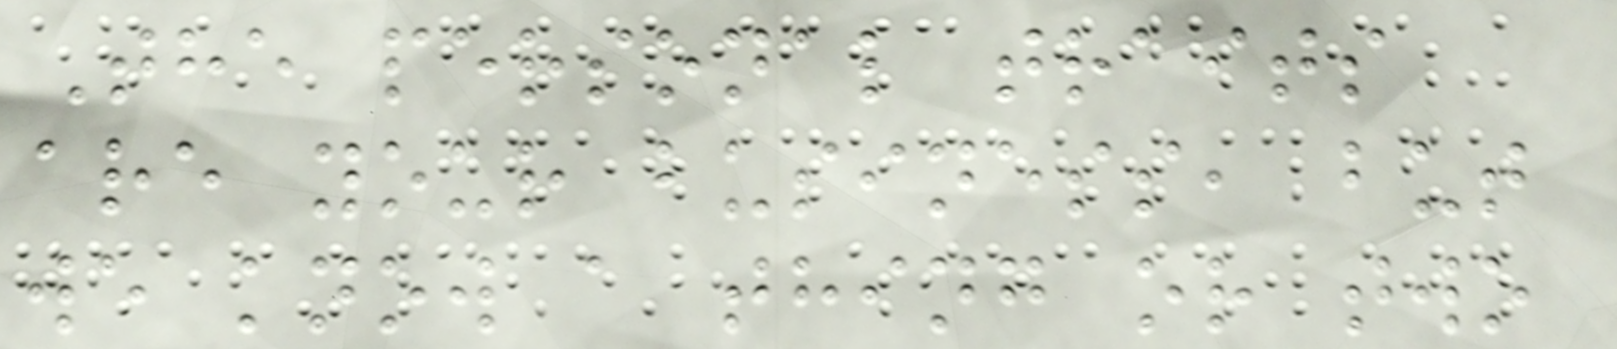The personal traits
are your business, but
we know a thing or two
